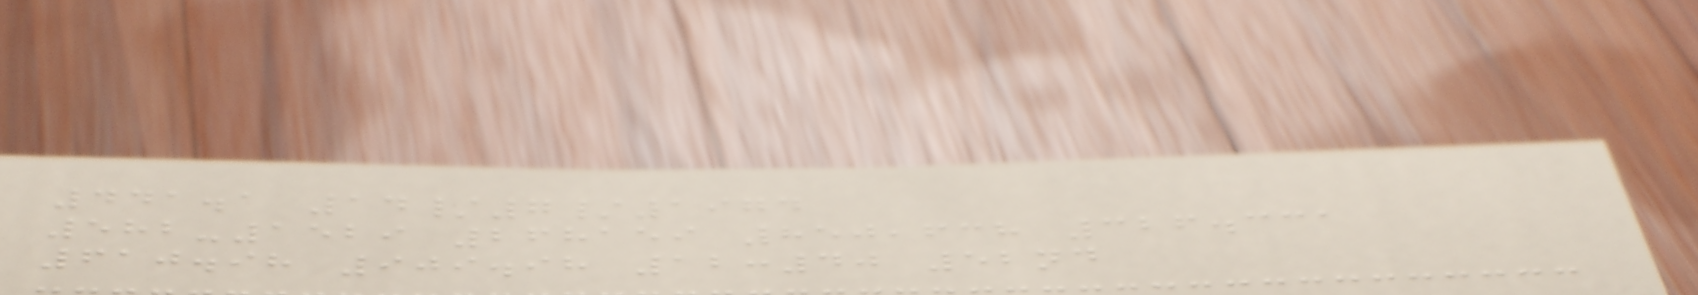441.1 14/7/1974
582-1529 268159 850,638 326.331
610.98 909.98 12:40 52nd
